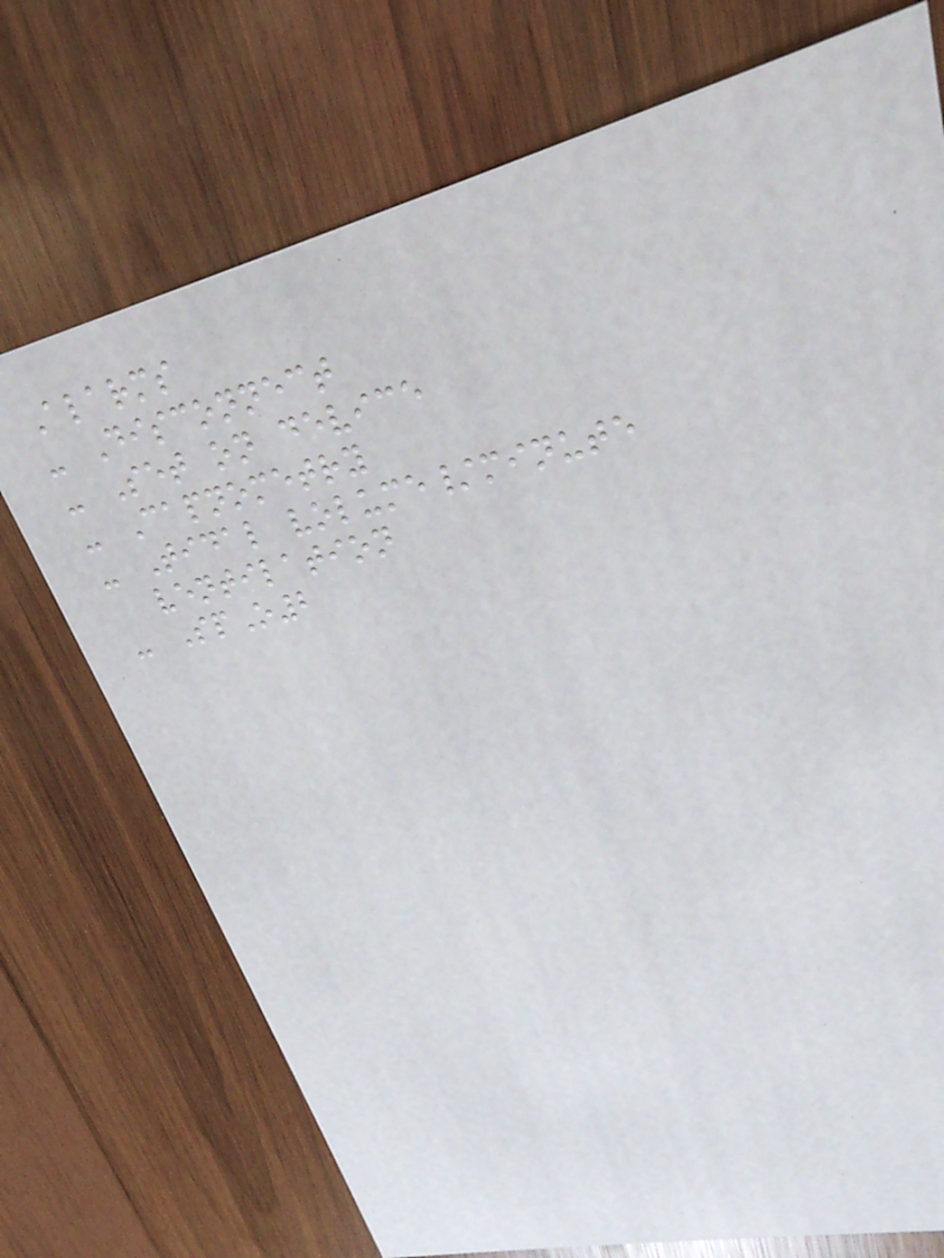Alarms
- Disconnect
- Set on device
- Capnometry
- Tidal volume/minute
ventilation
- SpO2
